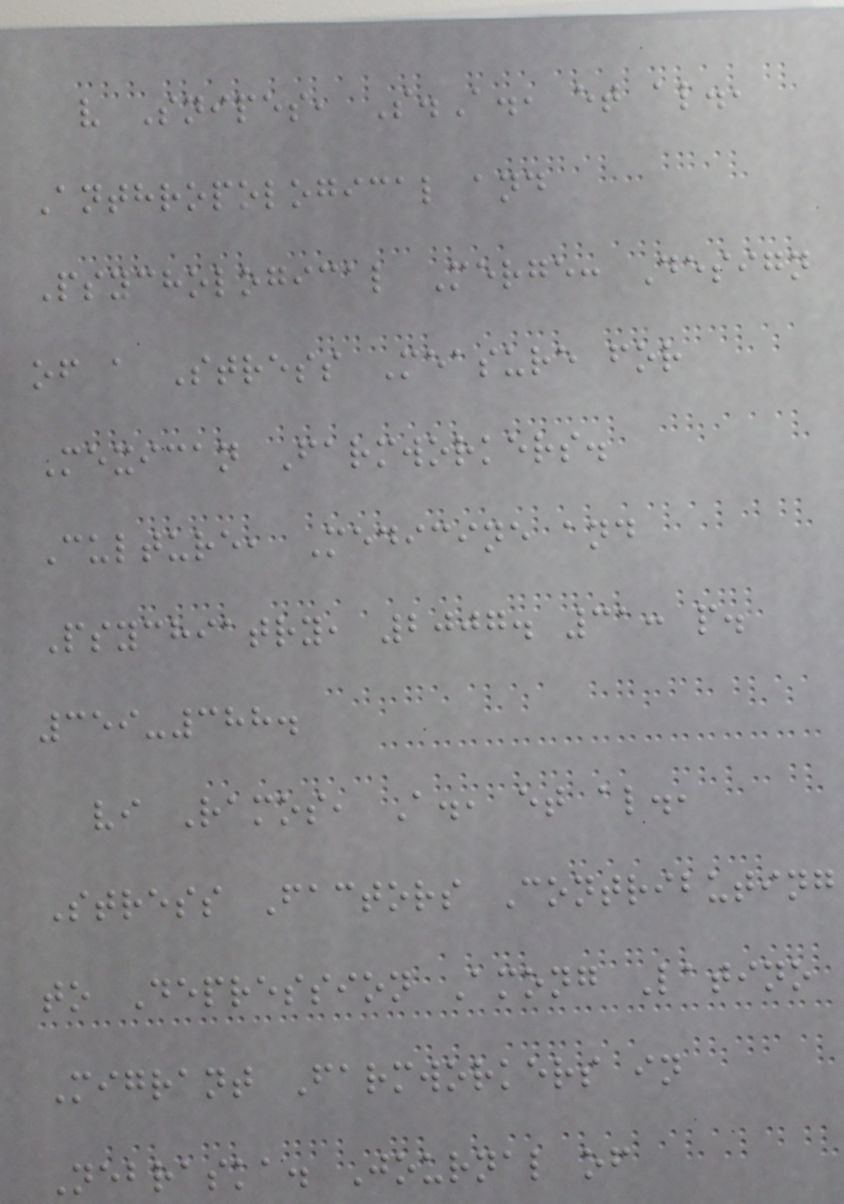v Snipes, S.A., et al.,
Anthropological and
Psychological Merge: Design
of a Stress Measure for
Mexican Farmworkers.
Culture, Medicine and
Psychiatry, 2007. 31: p.
359-388.
vi Ramos, A., et al.,
Stress Factors Contributing
to Depression Among Latino
Migrant Farmworkers in
Nebraska. Journal of
